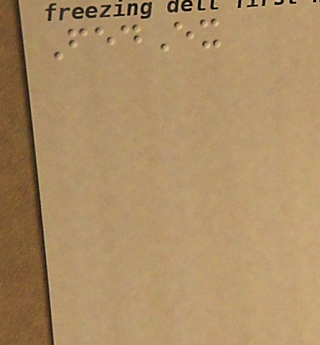FedEx
